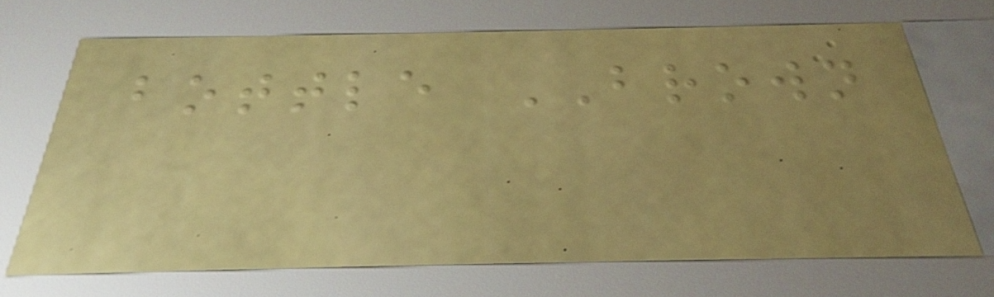bottle BROWN
